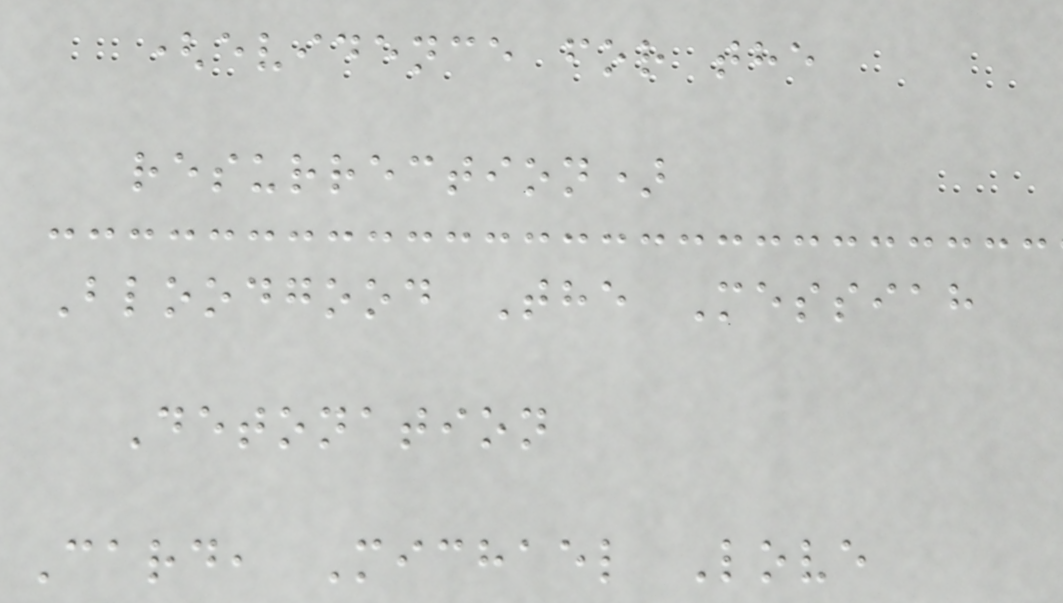(evidence for the
resurrection)
Bloodgood The Messiah
Detonation
Card, Michael Love
